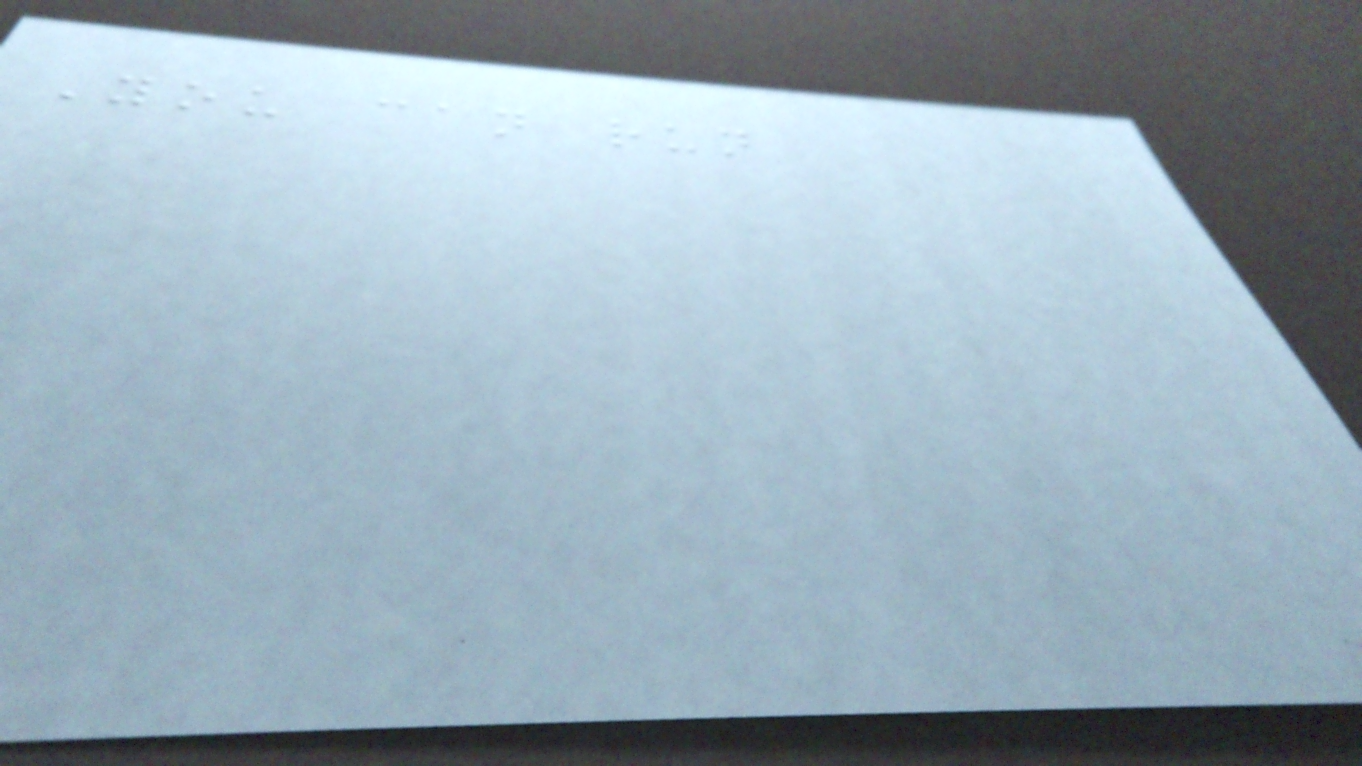You can run
